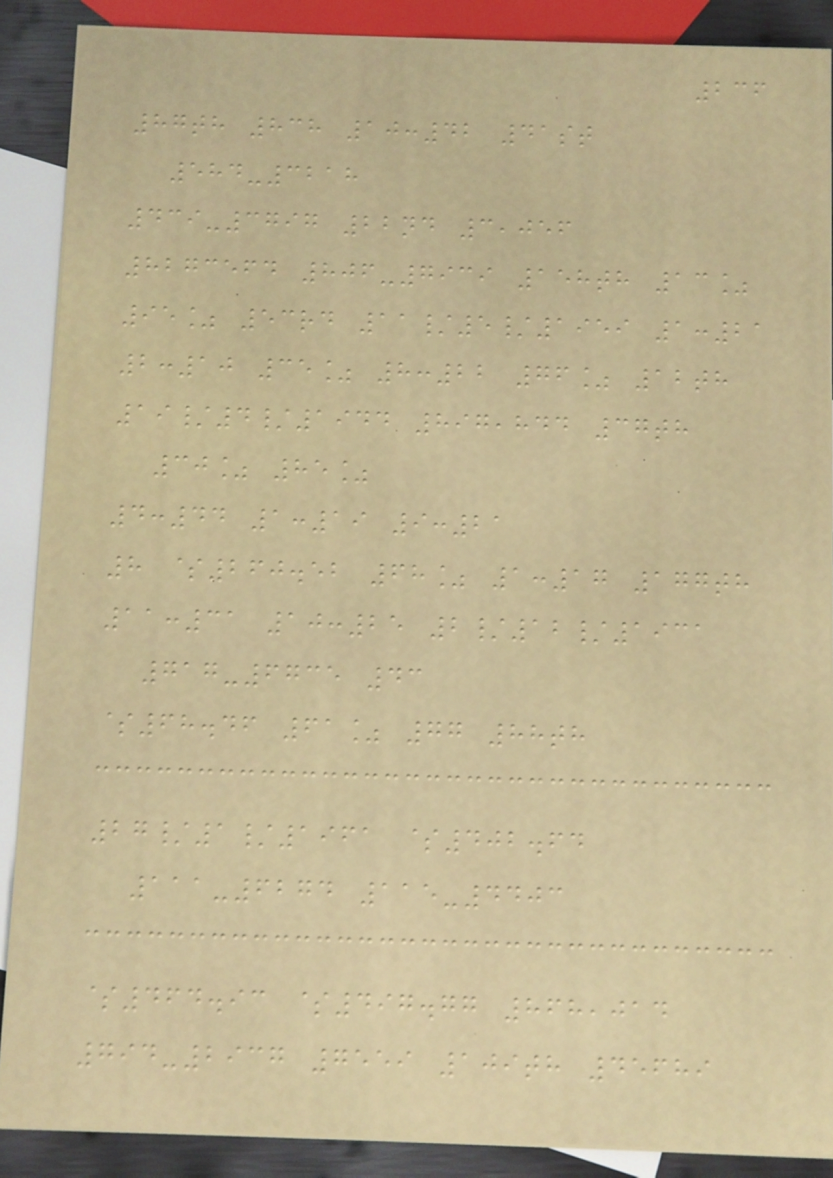236
87th 838 10:42 41st
584-3218
439-3797 22nd 3,056
8273564 806-7939 158th 13%
95% 53rd 11/5/1959 1:21
2:10 35% 8:22 76% 12th
19/4/1944 897,844 37th
30% 85%
4:44 1:19 9:21
8 $260.52 68% 1:17 177th
11:31 10:25 2/12/1931
717-6735 43
$68.46 61% 77 88th
27/1/1961 $402.64
111-6274 115-4403
$464.93 $497.77 868,014
794-2937 7559 109th 45689
